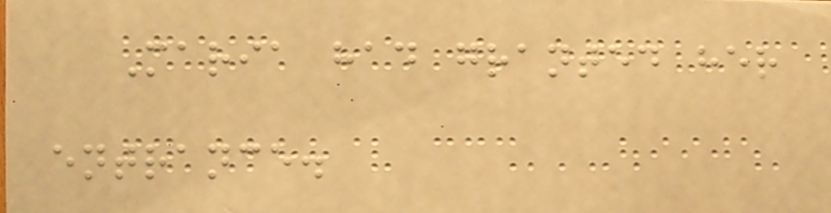Maria had granted her
entrance.
